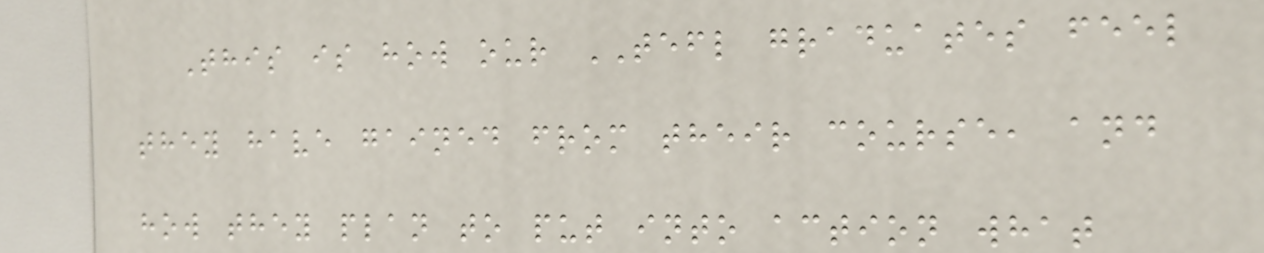This is how our TEFL graduates feel
they have gained from their course, and
how they plan to put into action what
